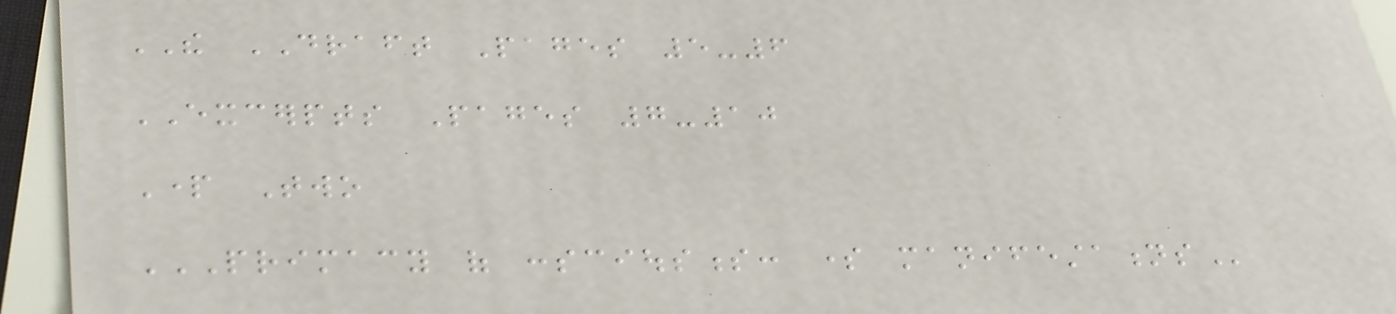THE DRAFT Pages 5-6
EXCERPTS Pages 7-10
Part Two
PRIMACY OF CONSCIOUSNESS: SOME MANIFESTATIONS
